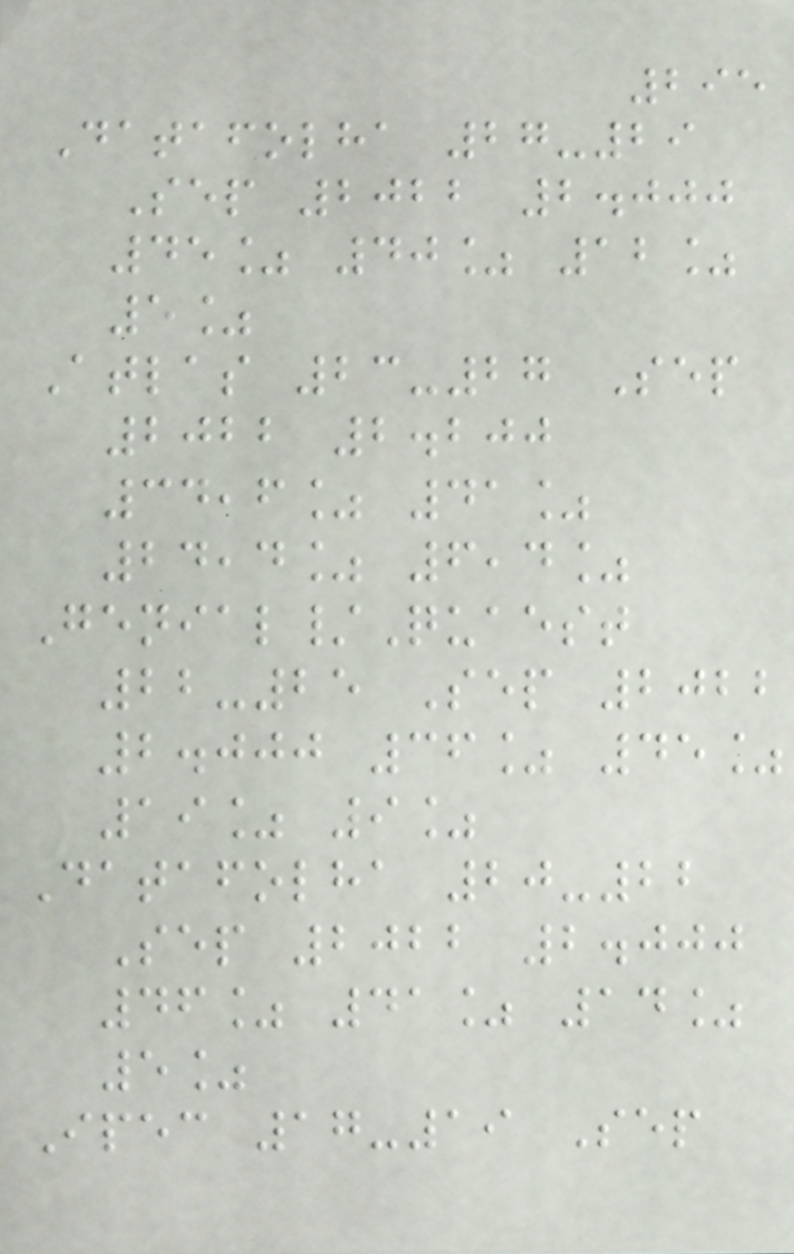295
Datafolha 27-29
Sep 2022 2.000
45% 40% 12%
5%
Atlas 23-27 Sep
2022 2.200
34,6% 41%
24,4% 6,4%
Genial/Quaest
22-25 Sep 2022
2.000 36% 45%
19% 9%
Datafolha 20-22
Sep 2022 2.000
46% 41% 14%
5%
Ipec 17-19 Sep
